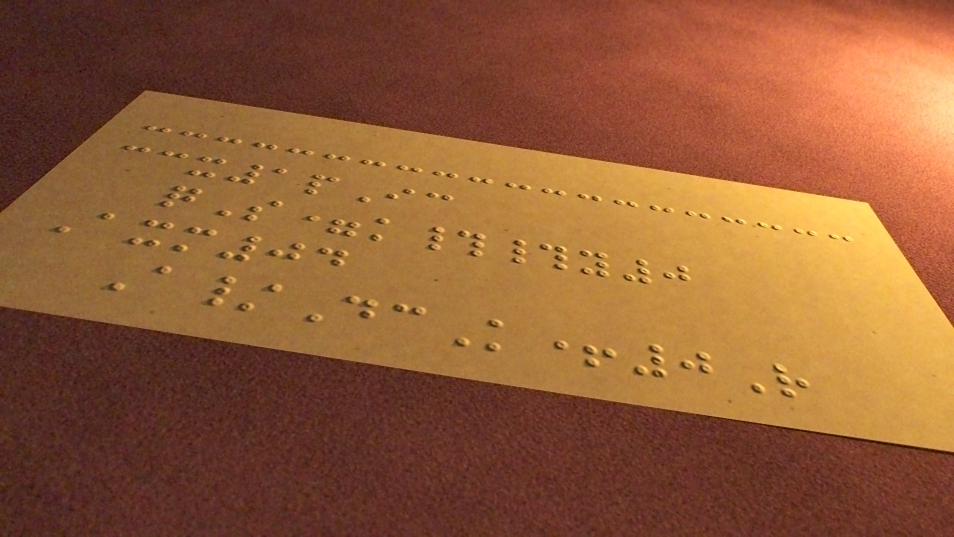ccx1pIc
qS=k##y0
Axm04
A/DcK+0R
